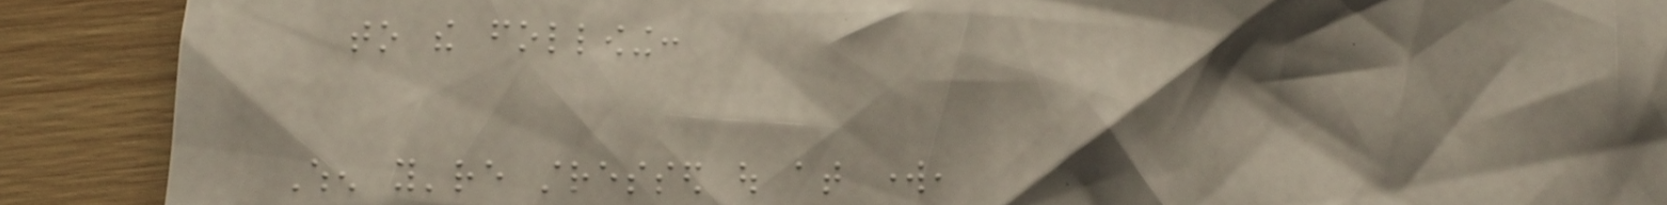to the following:
When you're stressed out at work,
